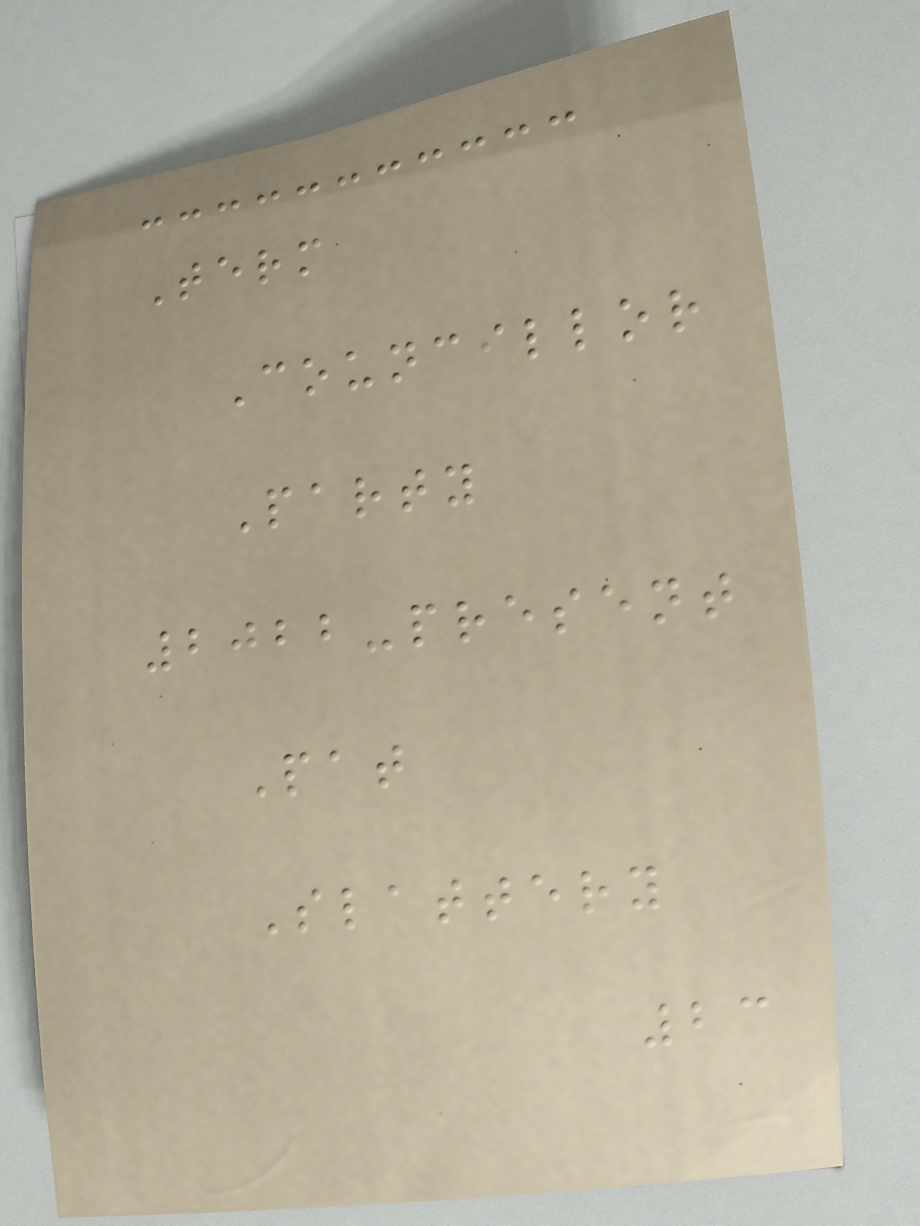Term
Councillor
Party
2022-present
Pat
Slattery
23
